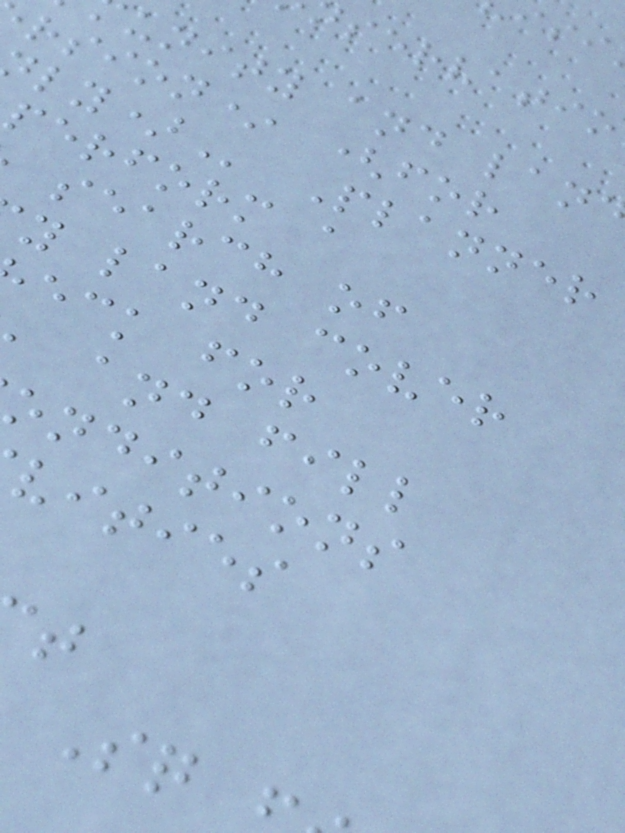unity and
rsion* (for
Planner
perform a
search of
y land cover
eck for
and fill
onditions
vities
